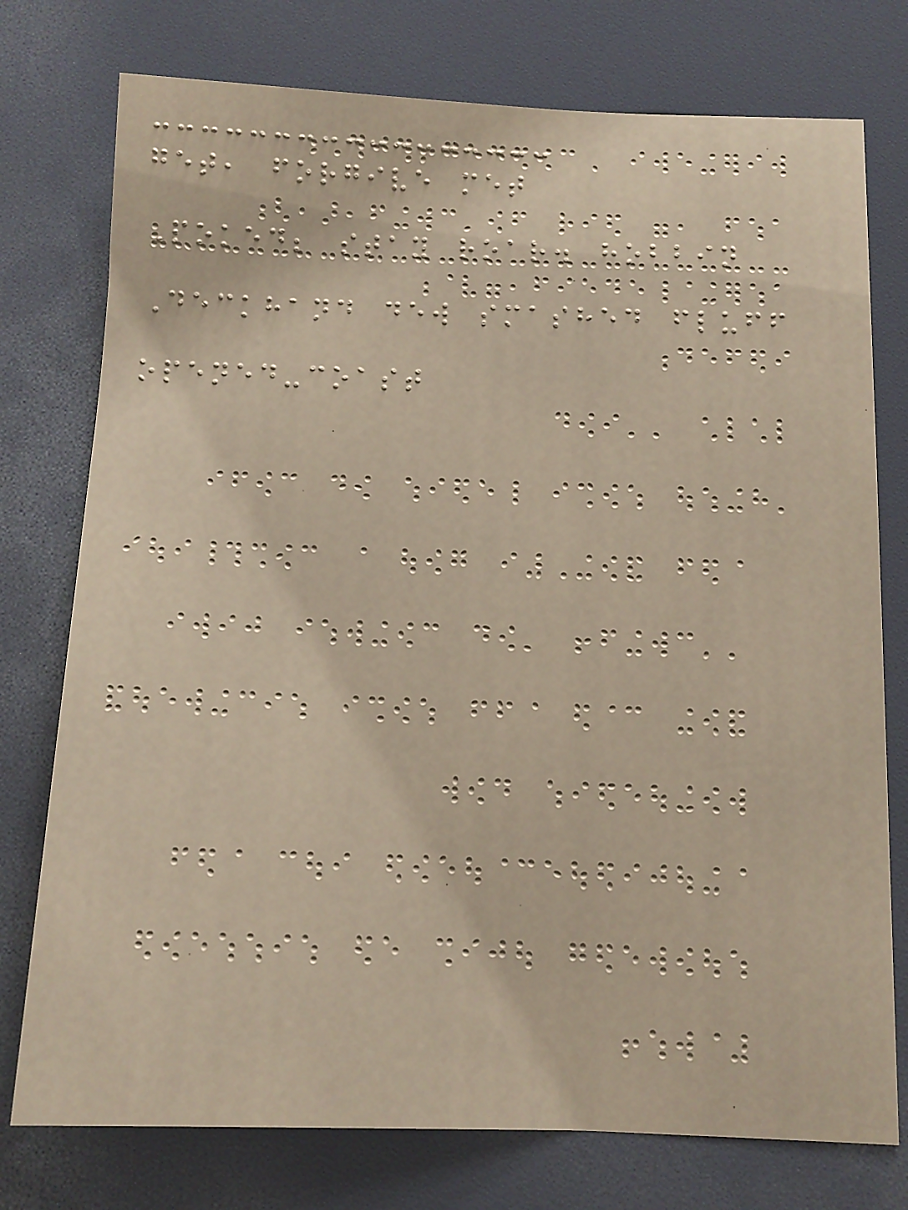get, forgive met
Poked; stay roar. hobbin
Deckhand dew smashed fluff
opened-coast
